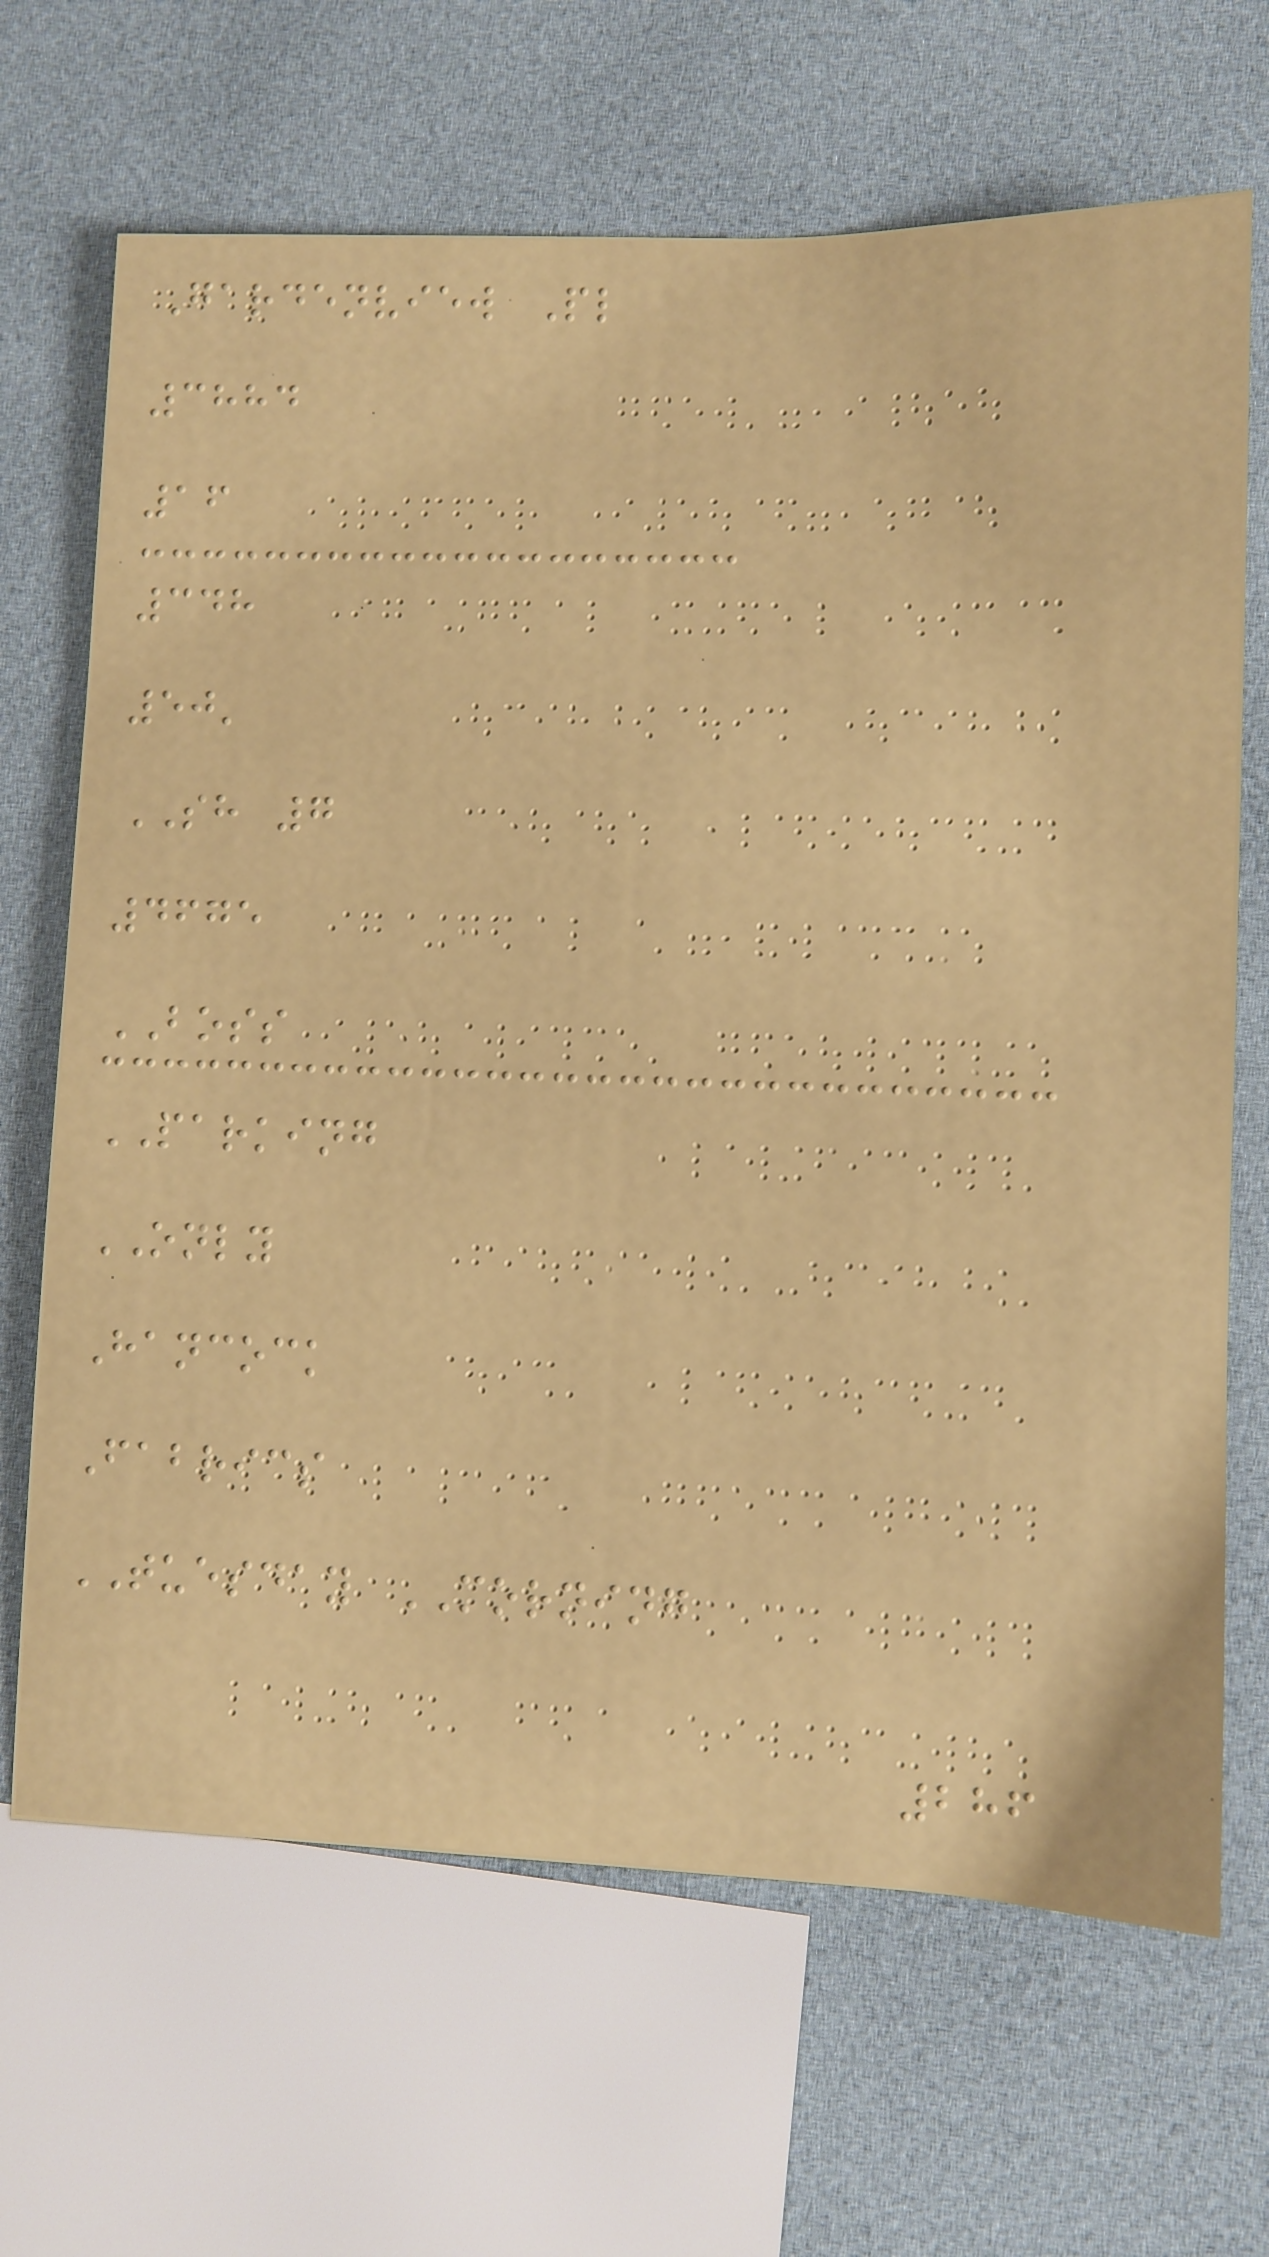Gardenview Pl
3884
16
348
50'
SH 7
4675
BOSS
PARKING
ONLY
Hancock
Fabrics
TUESDAY MORNING
286
